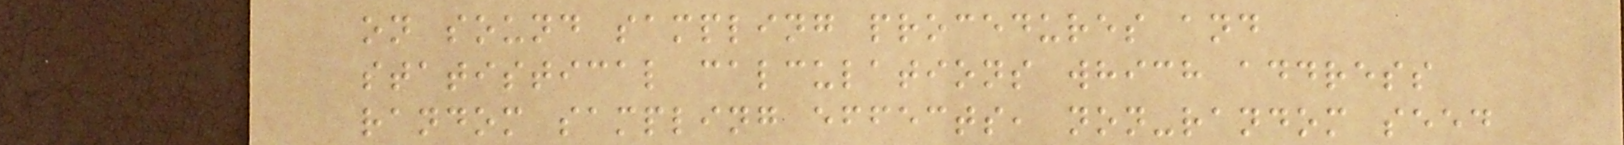on sound sampling procedures and
statistical calculations which address
random sampling effects, non-random seed
